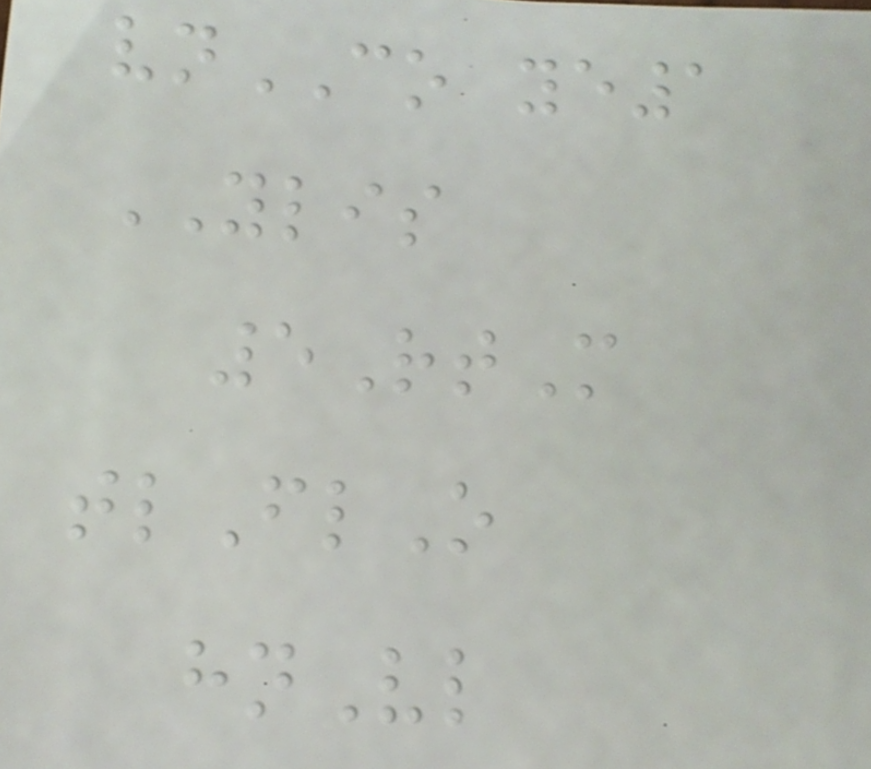vnCO ye1
YLIS
5RtM
tlFlO
hnVl
